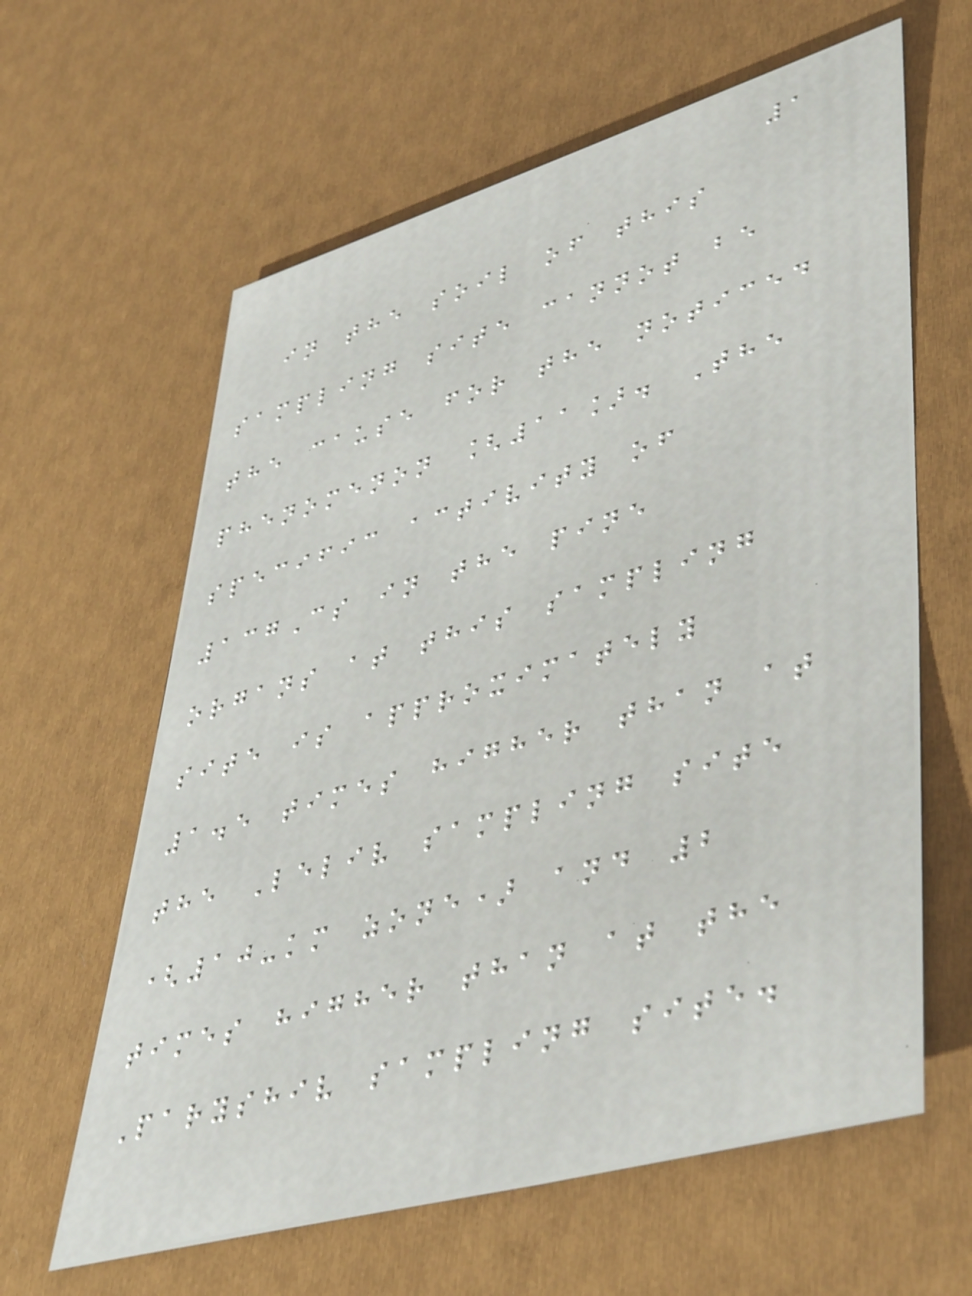1
in the soil of this
sampling site cannot be
the cause for the noticed
phenomenon [11]. The
specific activity of
137Cs in the pine
organs at this sampling
site is approximately
1.5 times higher than at
the Leliv sampling site
(10-km zone) and 2
times higher than at the
Paryshiv sampling site.
